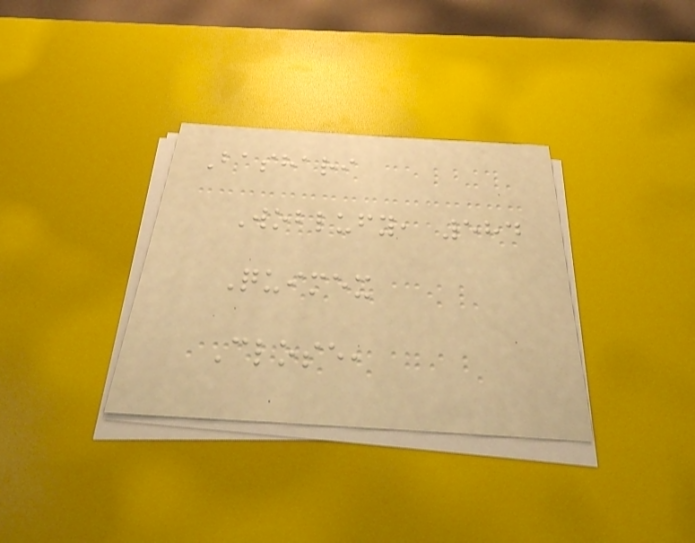Bashari
Woblufy, 584
Quimex
Close,
